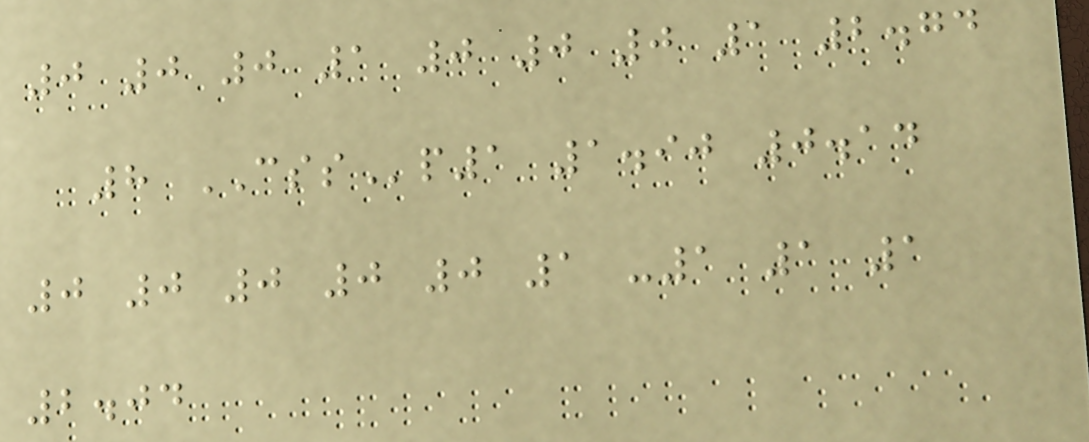0 0 0 1 0 0 0 1 2.74
8 CSSp1 1.90 0.14
0 0 0 0 0 1 -1 1 1
2.04
